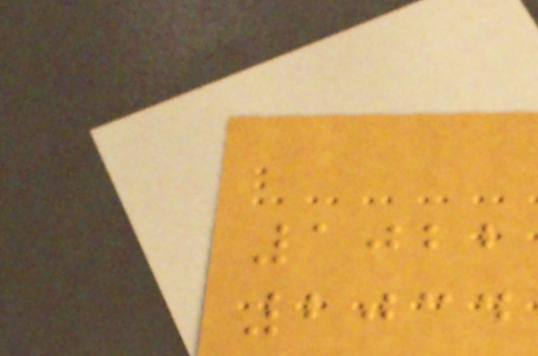1022
2034
